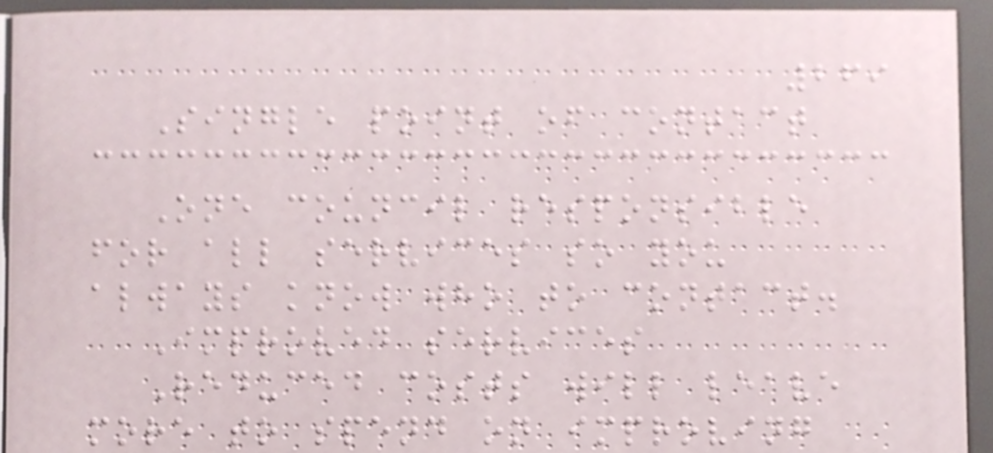269
Single point of contact
One council responsible
for all services so you
always know who to contact.
Improved services
Reduced costs will leave
more to spend on improving
